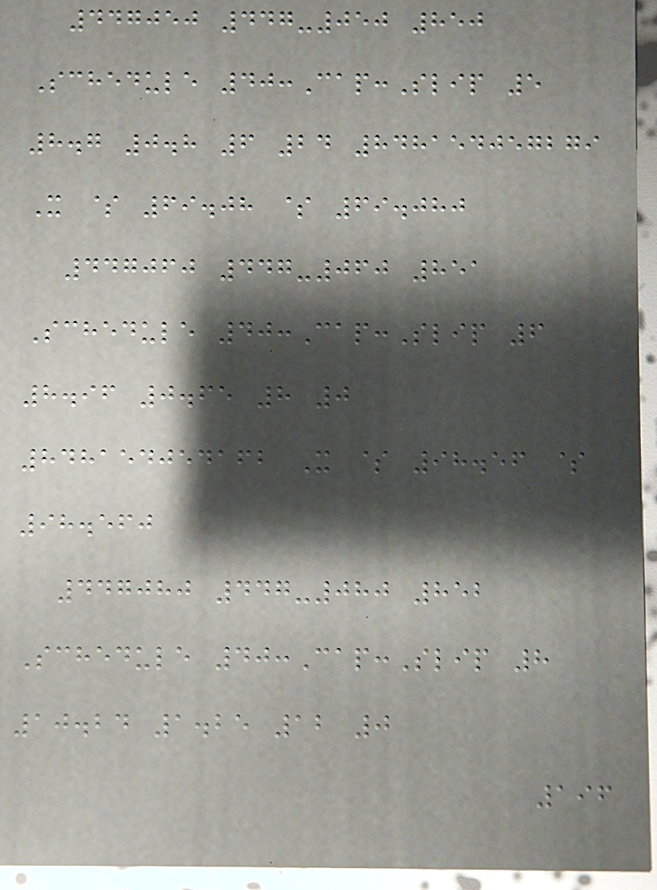447050 447-050 850
Schedule 40:Cap:Slip 5
8.7 0.8 6 24 848154057279
X $ 69.08 $ 69.080
447060 447-060 851
Schedule 40:Cap:Slip 6
8.96 0.65 8 0
848154054162 X $ 98.56 $
98.560
447080 447-080 852
Schedule 40:Cap:Slip 8
10.24 1.25 12 0
196
